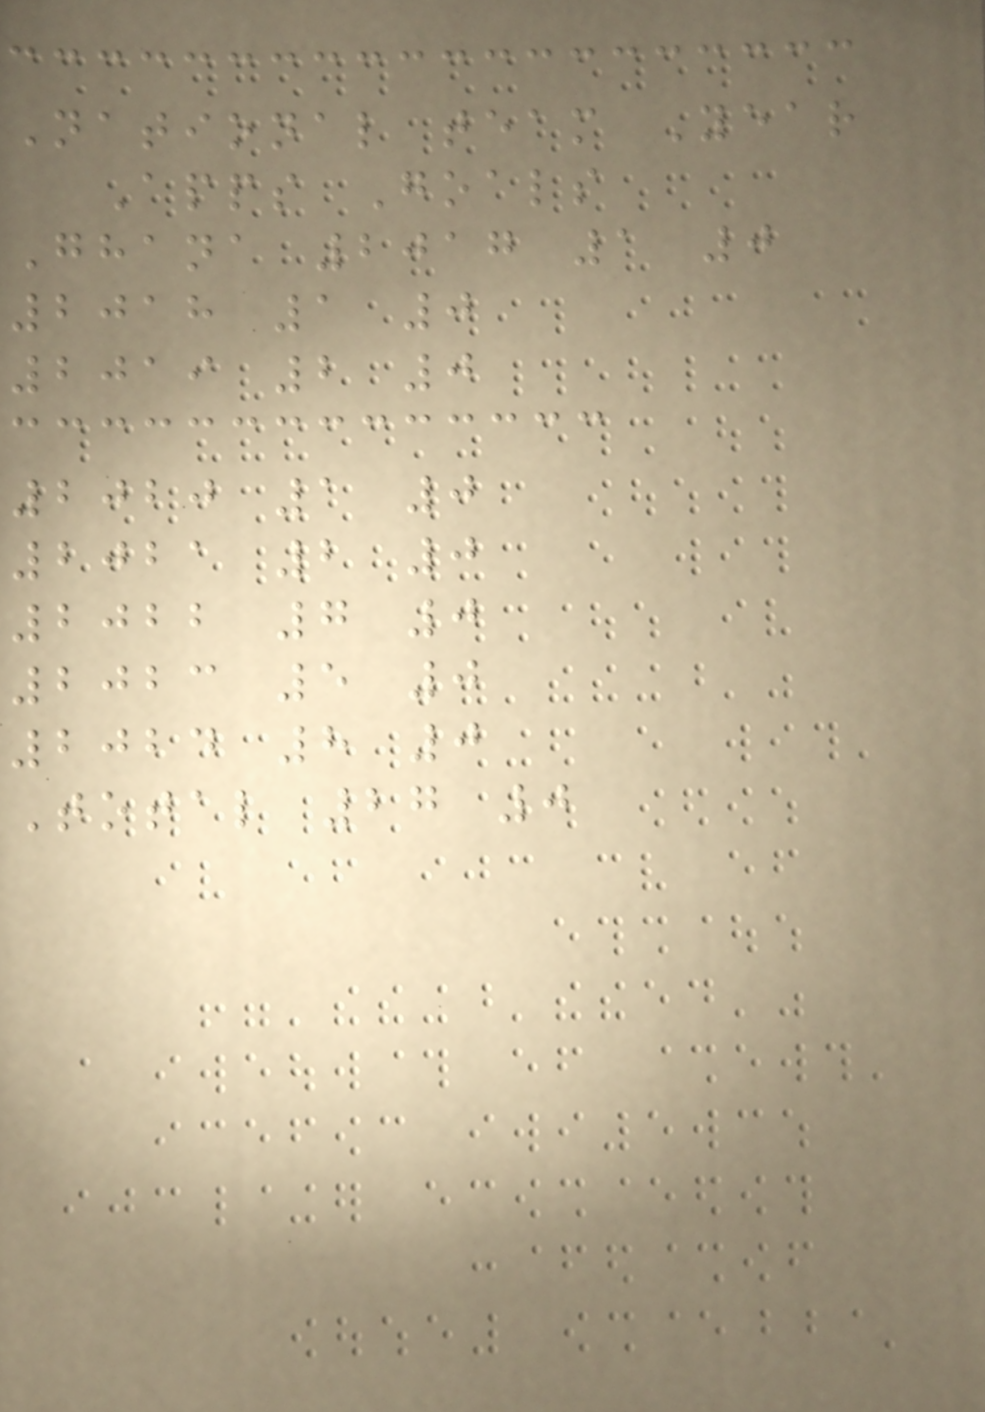National team Year
Apps Goals
Ghana 2017 1 0
2018 1 0
2019 2 0
2020 1 0
2021 2 0
2022 7 0
2023 5 0
2024 8 0
Total 27 0
